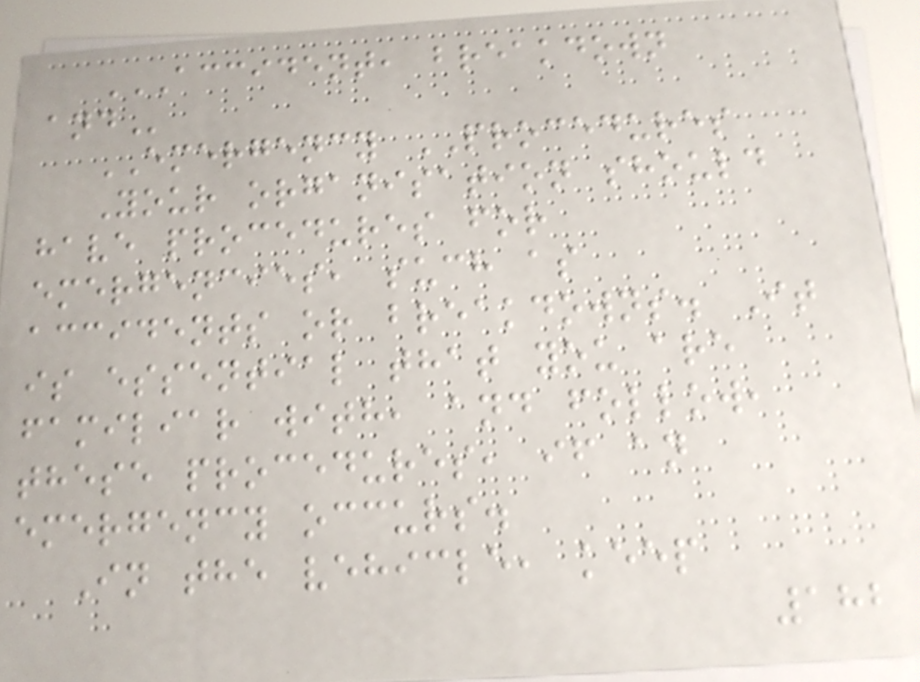ACCIDENT, BREAKDOWN
AND
EMERGENCY PROCEDURES
Your organisation should
have procedures for
emergencies, such as
accidents or breakdowns. It
is essential that you are
familiar with, and follow,
these procedures, if an
emergency occurs.
In the vehicle, keep
182
